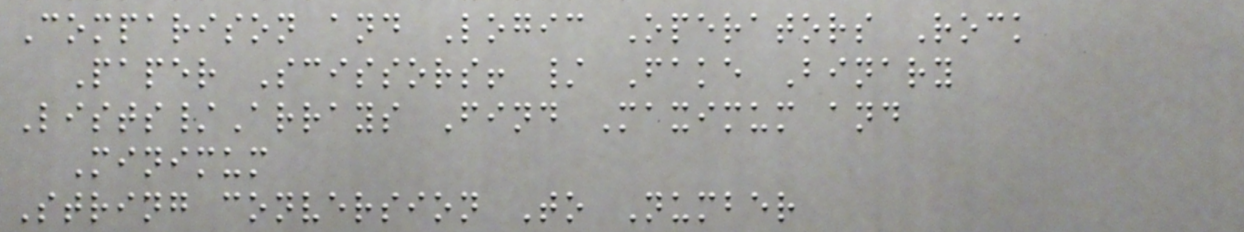Comparison and Logic Operators Rock
Paper Scissors! / Fake Binary
Lists/Arrays Find Maximum and
Minimum
String conversion To Number
